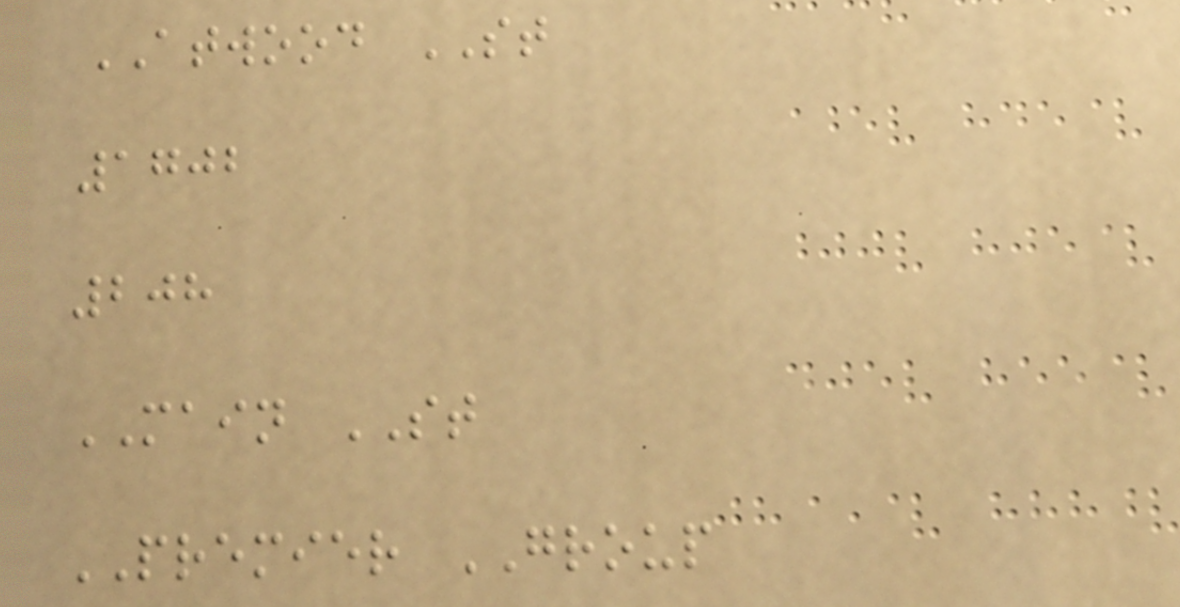ATWOOD ST
1702
208
MAIN ST
PREMIER GROUP
